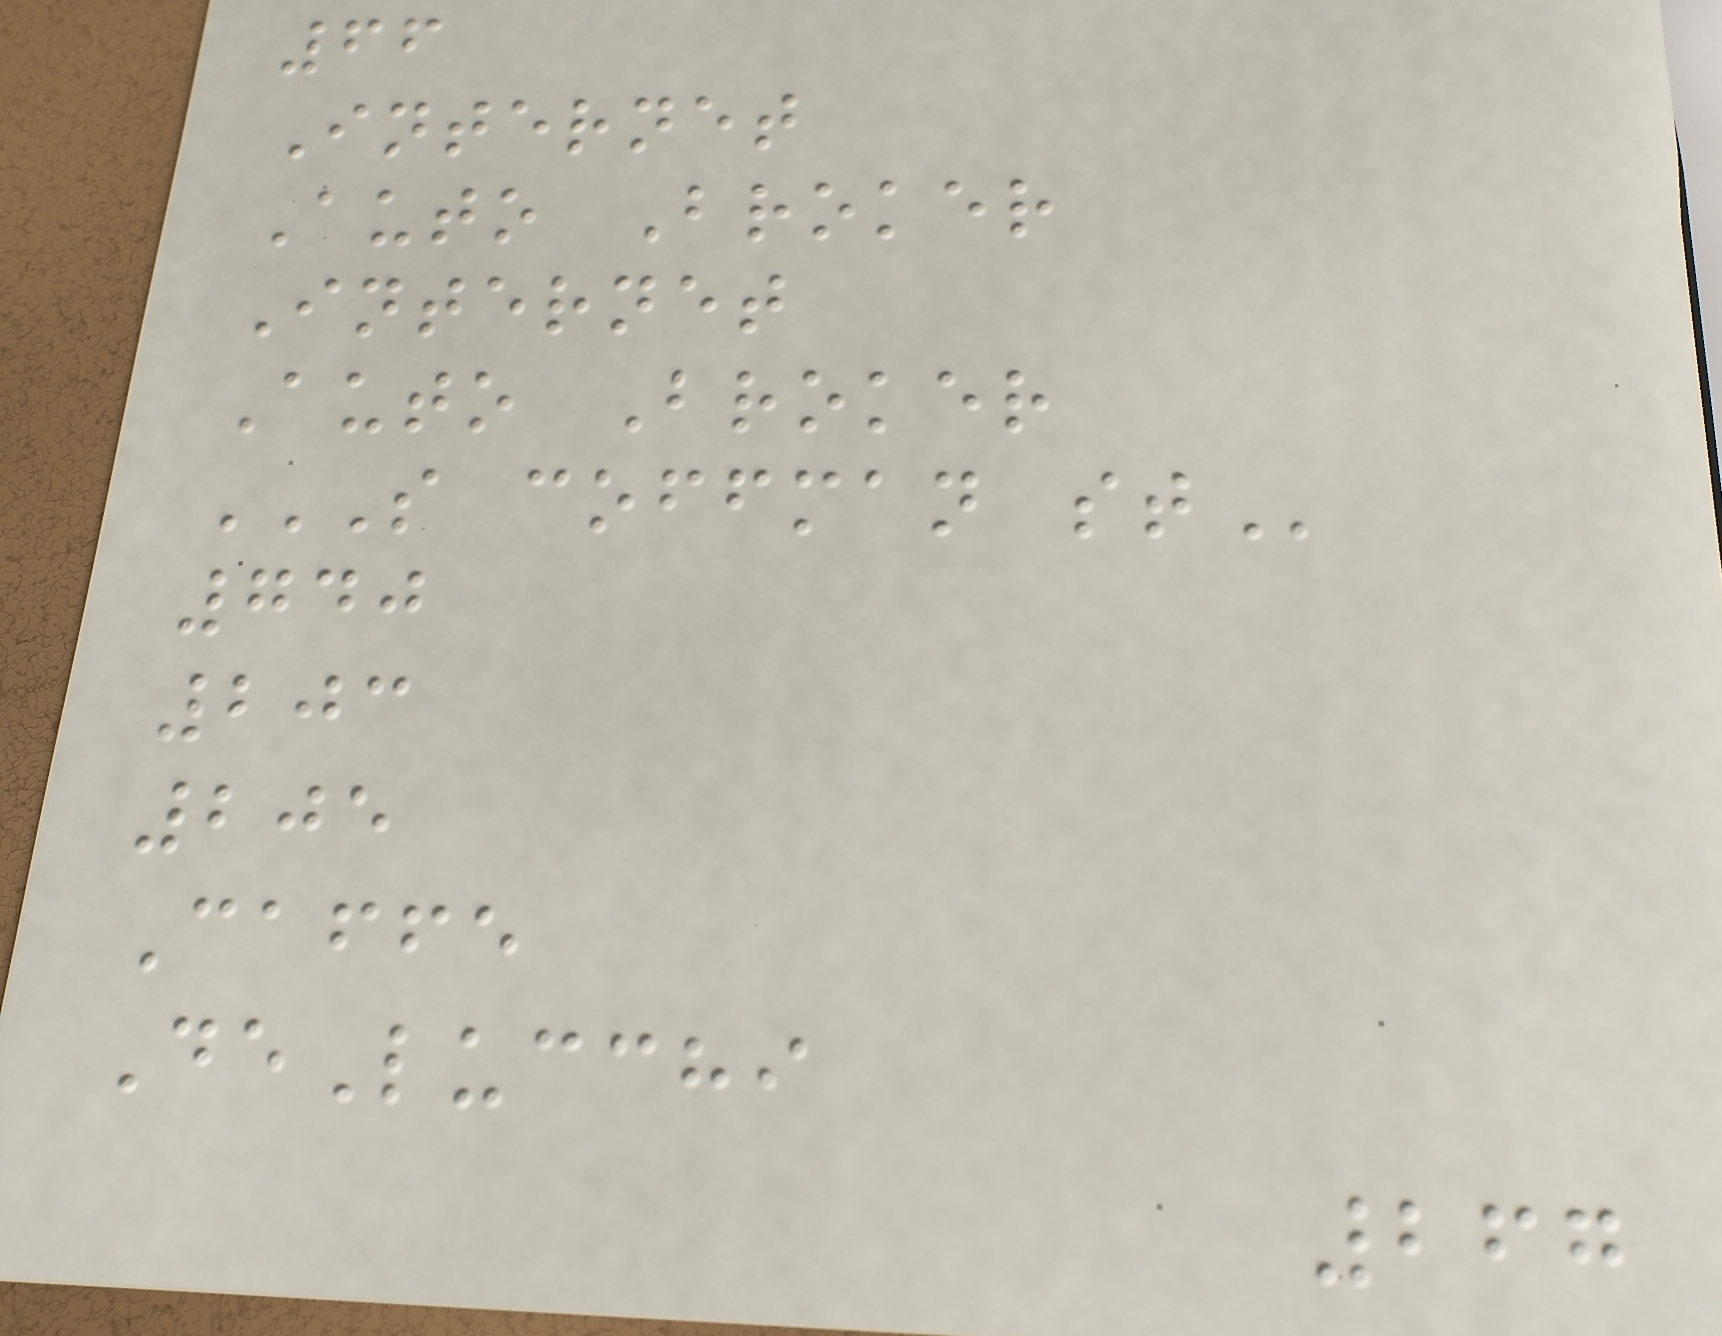66
Internet
Auto Broker
Internet
Auto Broker
S COFFMAN ST
740
203
205
Caffe
DeLucchi
267
